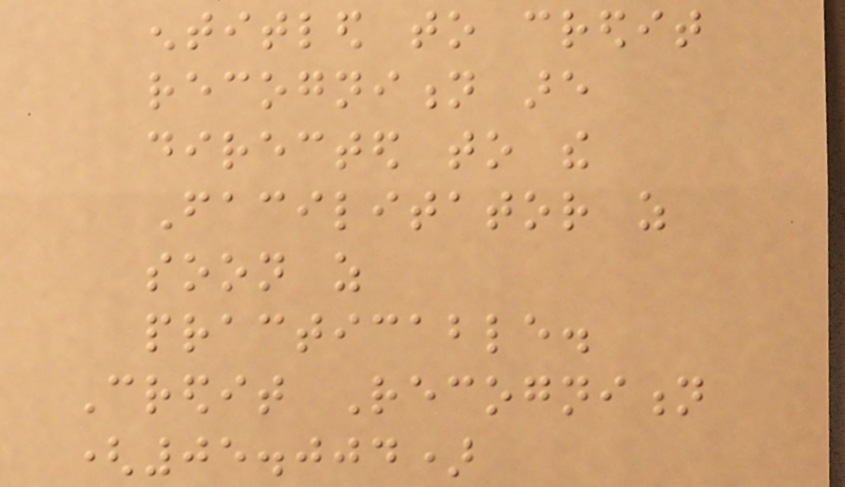entitled to credit
recognition are
directed to the
Facilitator as
soon as
practicable.
Credit Recognition
(05.004)
